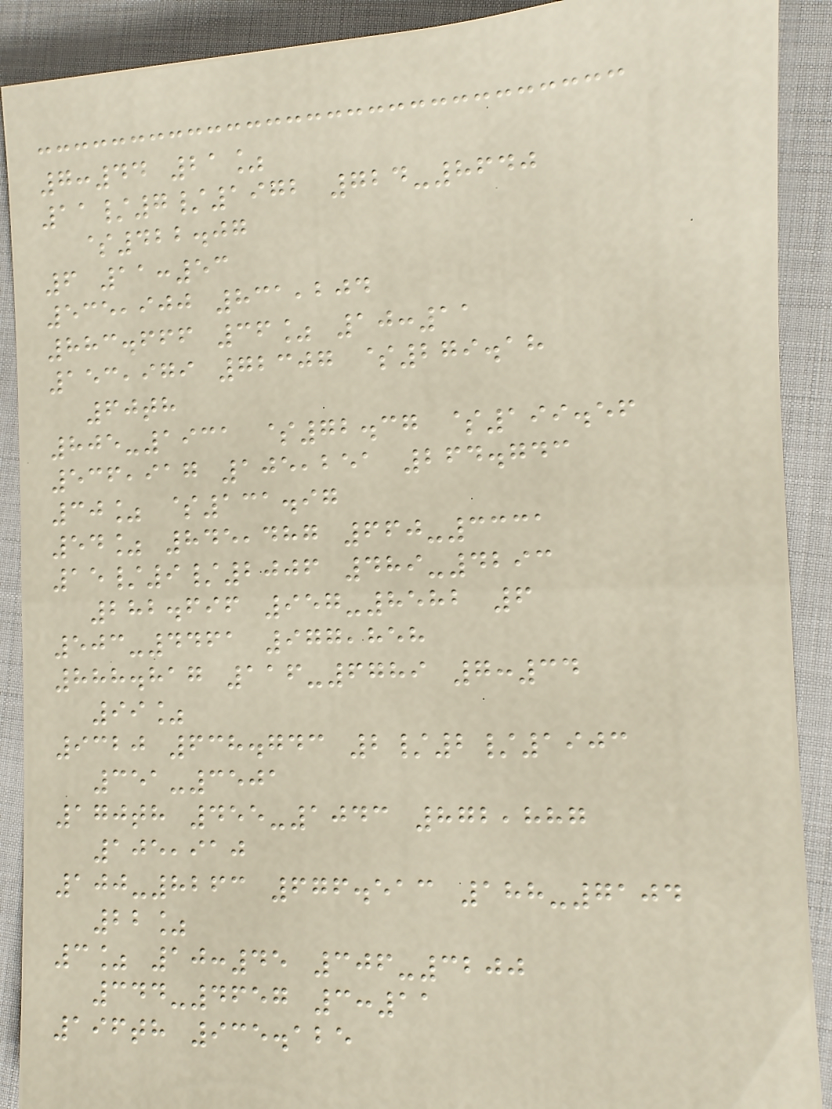7:44 21%
11/7/1972 724-8640
$422.07
6 11:53
535,900 831,204
883.666 36% 10:11
153,979 72307 $279.18
60th
805-1931 $72.37 $199.56
536,917 105,251 264.743
30% $131.97
54% 845,487 660-3331
15/9/2006 489-4293
282.696 957-8582 6
503-4461 977,858
888.817 116-6789 7:34
99%
9320 638.743 2/2/1903
351-3501
170th 455-1043 872,887
105,910
100-8263 676.513 188-7104
22%
3% 10:45 306-3200
344-4657 3:11
196th 935.125
